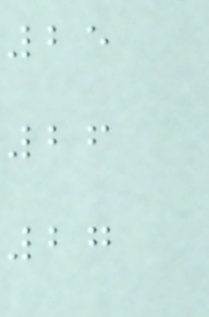25
26
27
